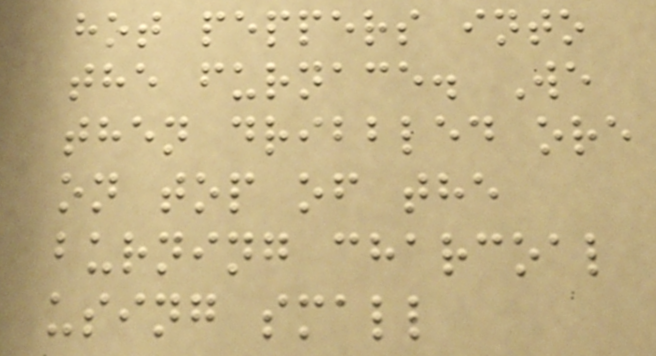hot peppers into
the furnace. We
then dribbled ore
on top of the
burning charcoal
using small
